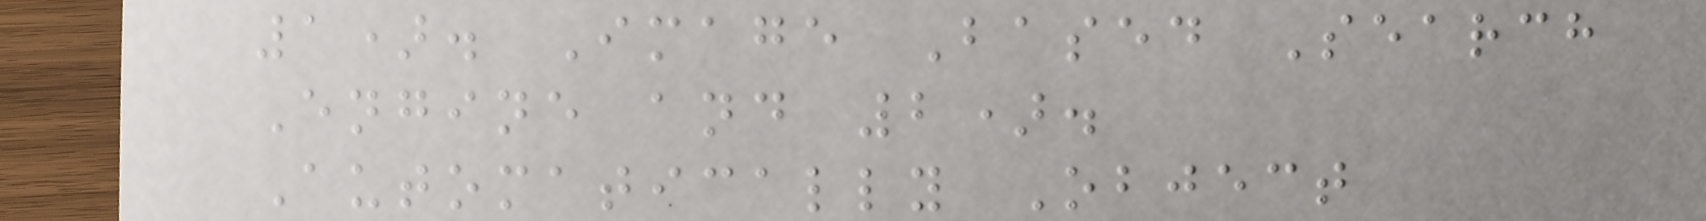1). Image Based Search
Engine and 2).
Automatically Object
